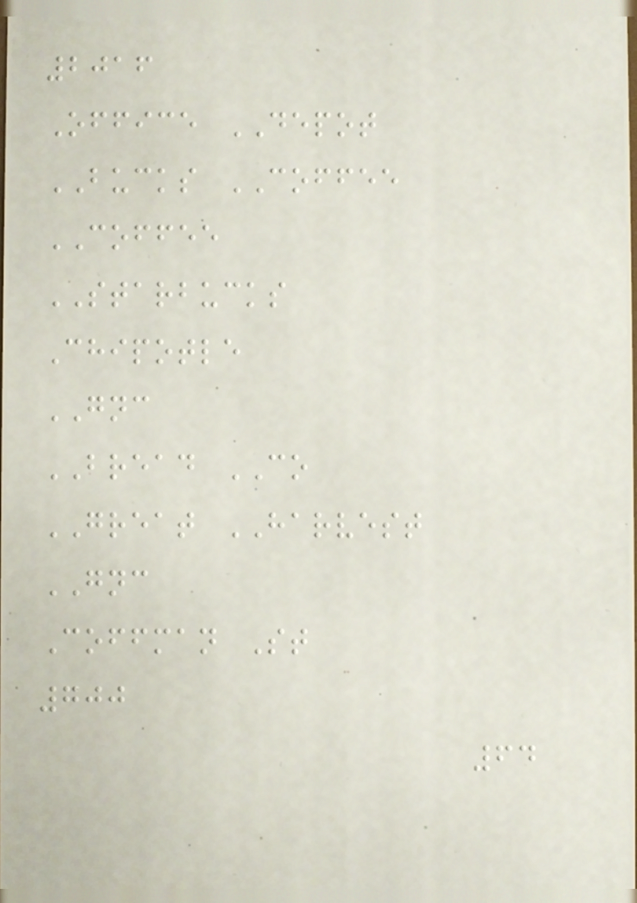2016
Office DEPOT
BUCKS COFFEE
COFFEE
STARBUCKS
Chipotle
GNC
BREAD CO
GREAT HARVEST
GNC
Coffman St
700
64
